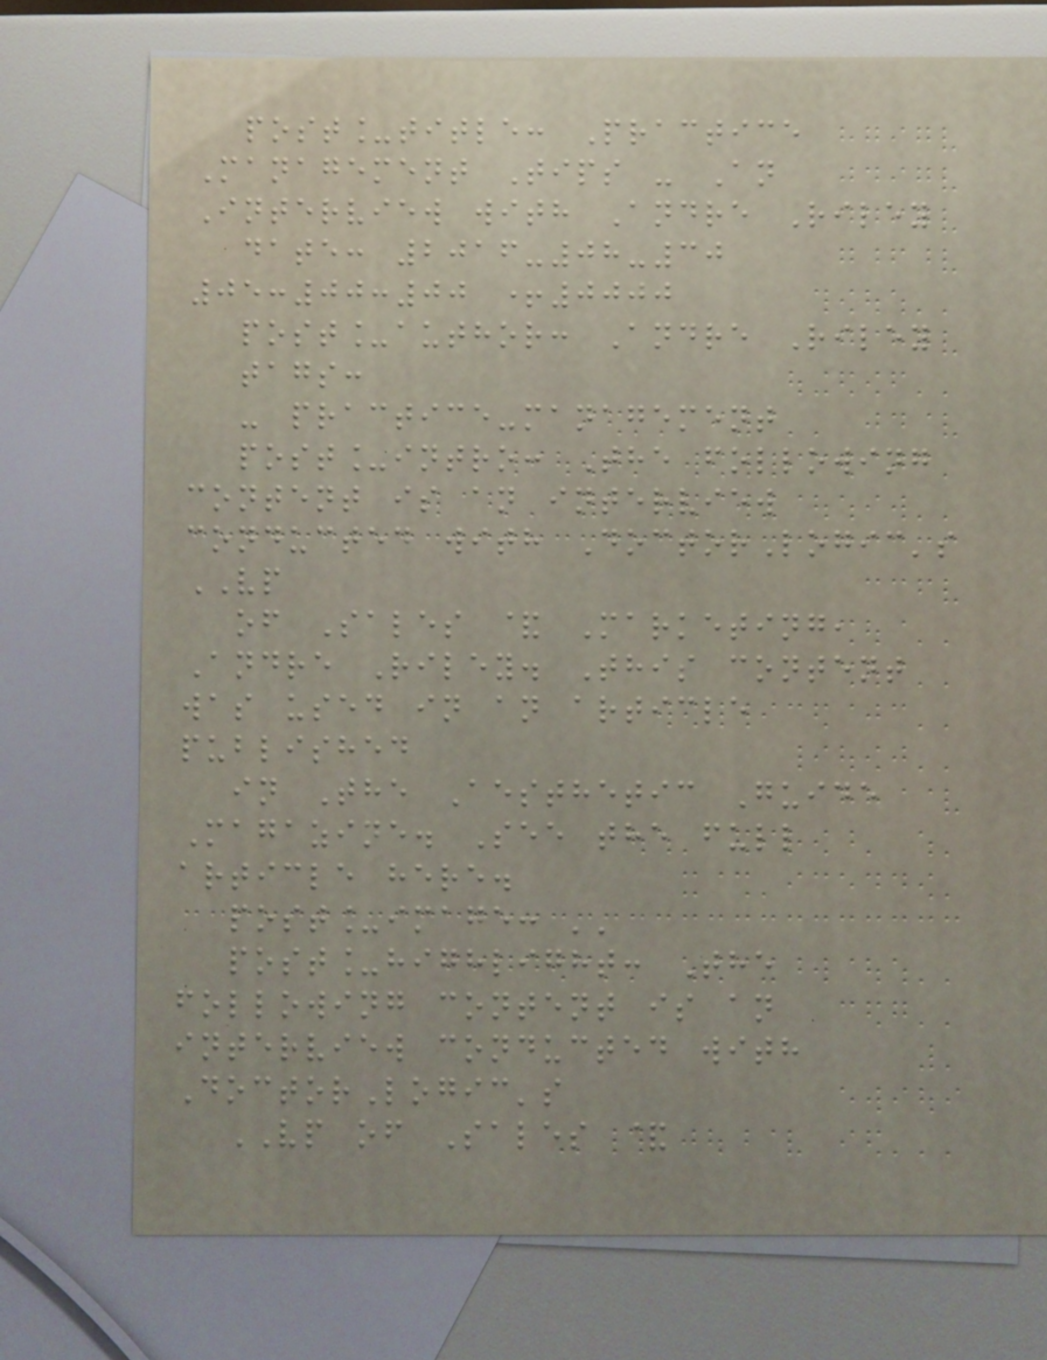post_title: Practice
Management Tips - An
Interview with Andre Riley
date: 2016-08-30
05:00:00 +0000
post_author: Andre Riley
tags:
- practice-management
post_intro: The following
content is an interview
conducted with DoctorLogic's
VP
of Sales & Marketing,
Andre Riley. This content
was used in an article
published
in The Aesthetic Guide
Magazine. See the full
article here.
post_image: ''
post_highlight: The
following content is an
interview conducted with
DoctorLogic's
VP of Sales &
